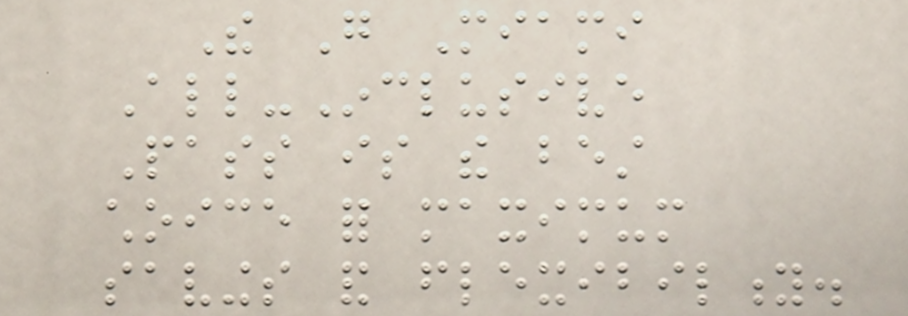The Go Miami
All-Inclusive
Pass is the best
choice for maximum
savings and flexibility.
